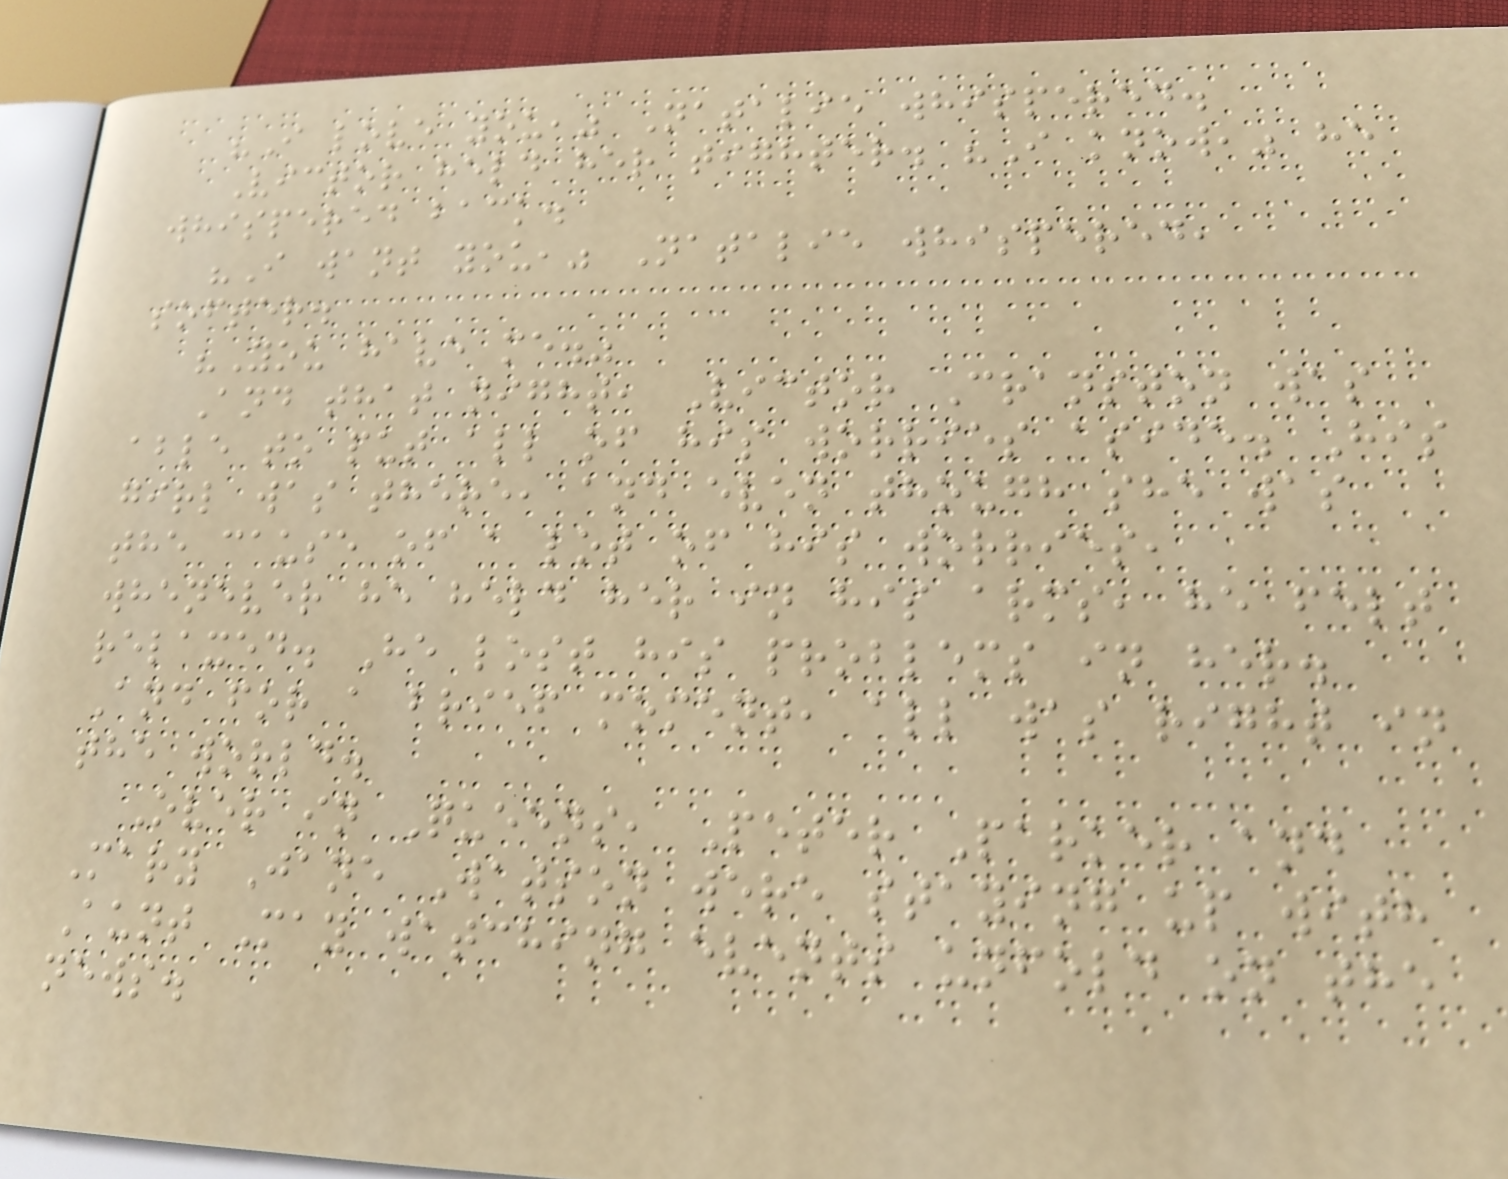"I love you," Natalie whispered.
Victor held her tighter. "I know," he
whispered back.
"I want you," Natalie whispered,
softer.
"You have me."
And that night, Victor Cranston was
able to put all of his worries aside. His
girl was there, and even though she was
the cause of a lot of his worries,
whenever he held her in his arms, he felt
relaxed. He lost his problems in her.
And for a brief moment, all was right in
the world.
Over in Queens, Peter Parker and
Mary Jane Watson were staying up with
Aunt May watching events unfold on the
news.
